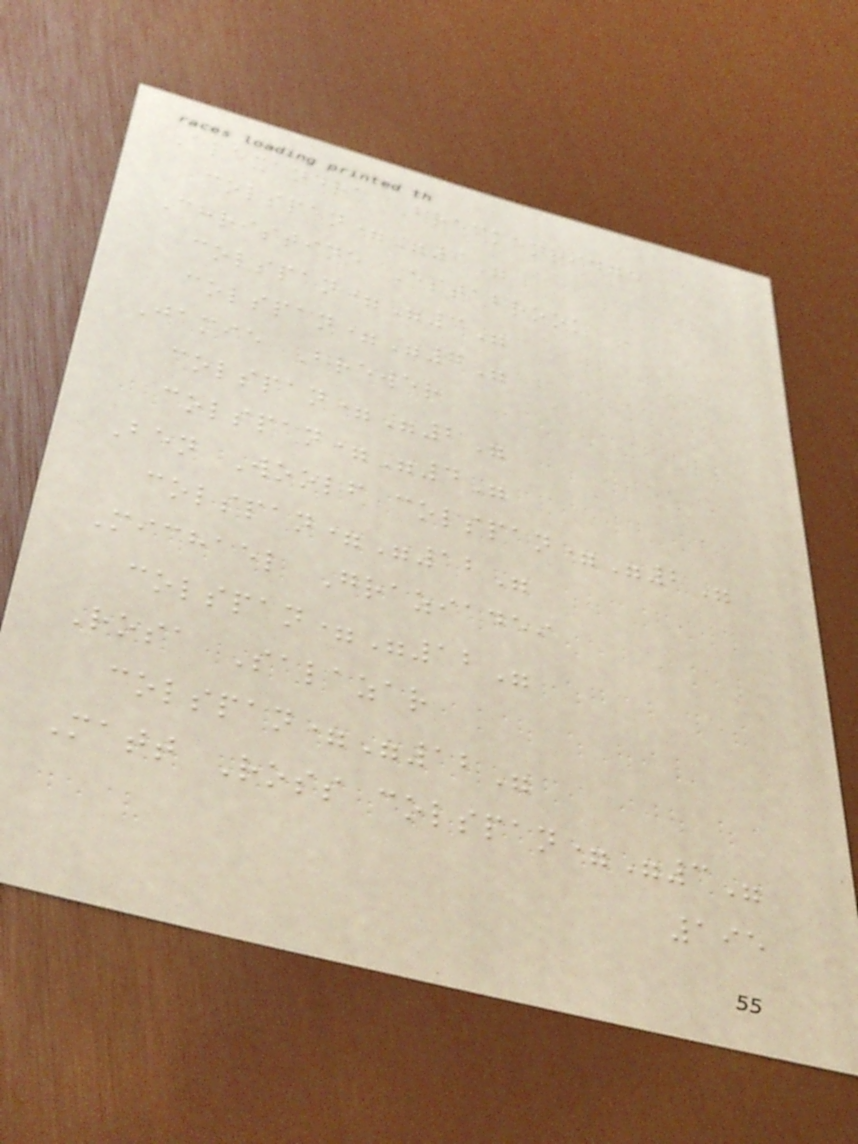Alexandra Breckenridge
colspan="9"
Christine Estabrook
colspan="3"
colspan="7"
Jamie Brewer
colspan="2"
colspan="4"
Ben Woolf colspan="2"
colspan="12"
Michael Graziadei
colspan="12"
Rosa Salazar
colspan="12"
Matt Ross colspan="3"
195
